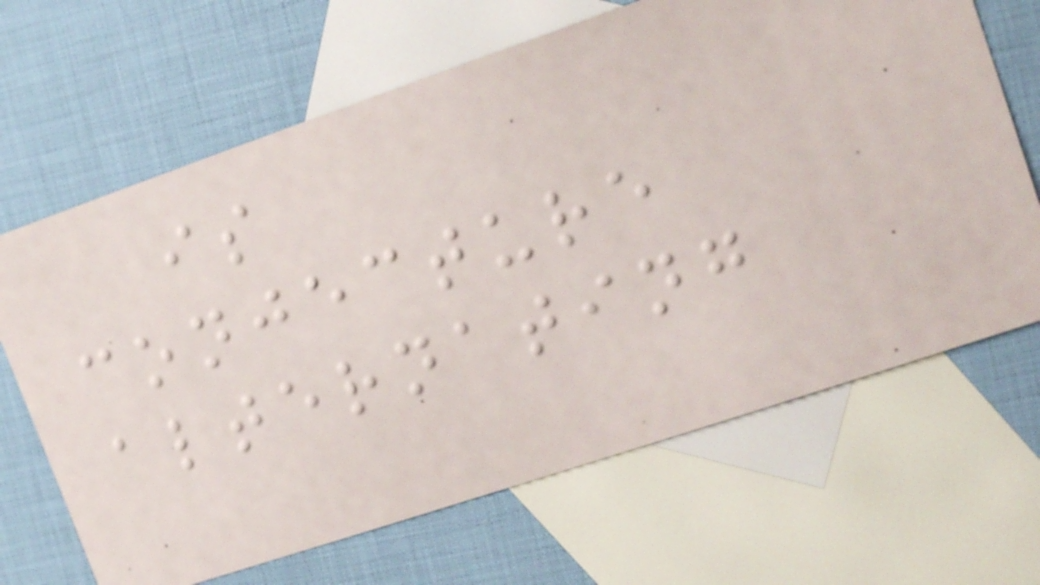is
conjecture
alternating
